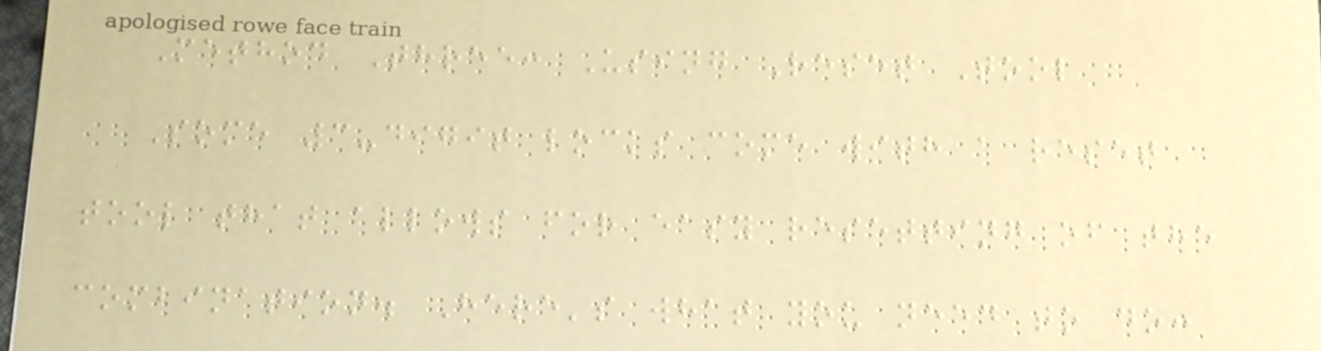Method Three: Using Reset Tool
Some 3-digit locks come with a reset
tool that allows for easy resetting of the
combination. Here's what you need to do:
